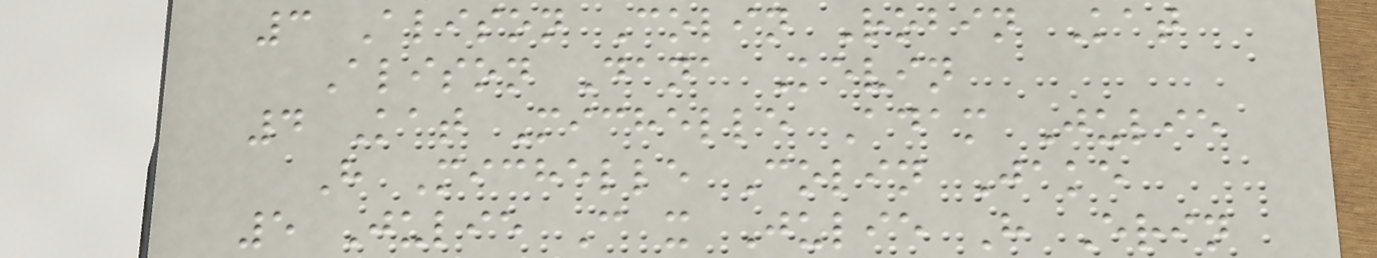3 Alison Colin Robin Kat
Alison Dana Kevin
4 Kat Michelle Adam Julie
H Michelle Colin Jake
5 Julie C x Julie H Erin
